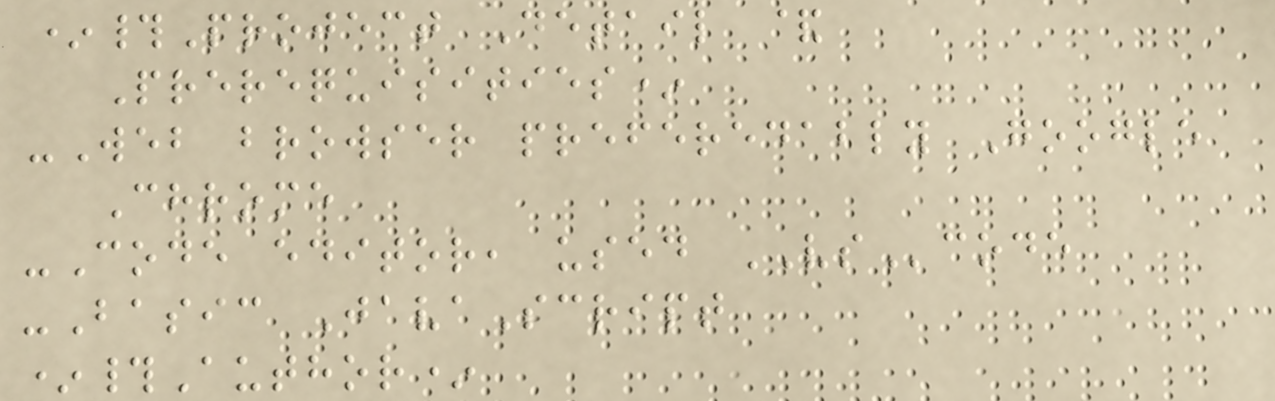*#Project Detail &
Prerequisities*
-Web browser preferedably Google
Chrome
-Code editor, used VScode
-Basic JavaScript
*#Author*
